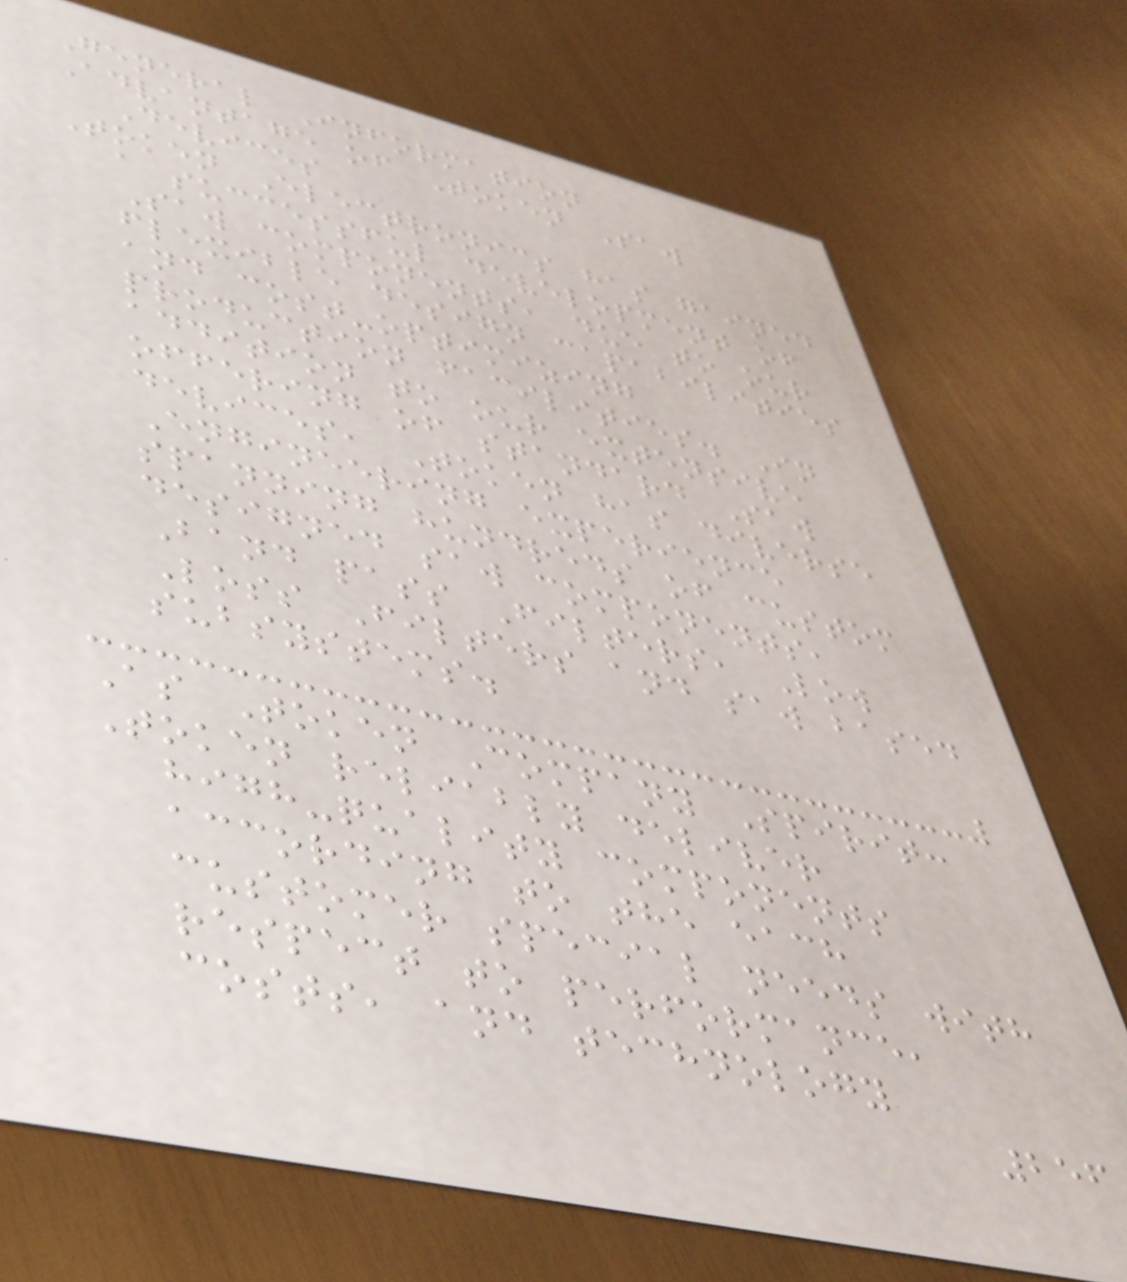General Information
Advantage of Token Saw
Devices
Token Electronics has gained
a successful development of
Saw components, due to our
flexible design capabilities
and cost-optimizing
production facilities. In
addition to our extensive
offering of standard Saw
devices, Token has diverse
Engineering experience
spanning hundreds of custom
designed saw components,
Band pass Filters, Low
Loss Filters and saw based
subsystems.
As Token Company Spirit:
Token reliably deliver
high-quality components
according to the each
customer special needs with
respect to performance,
costs, and technology
256
